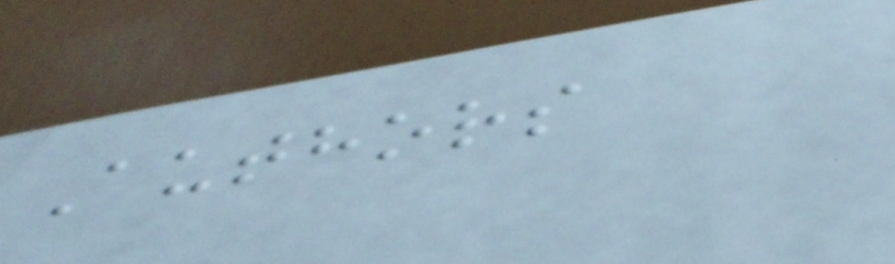Authors
